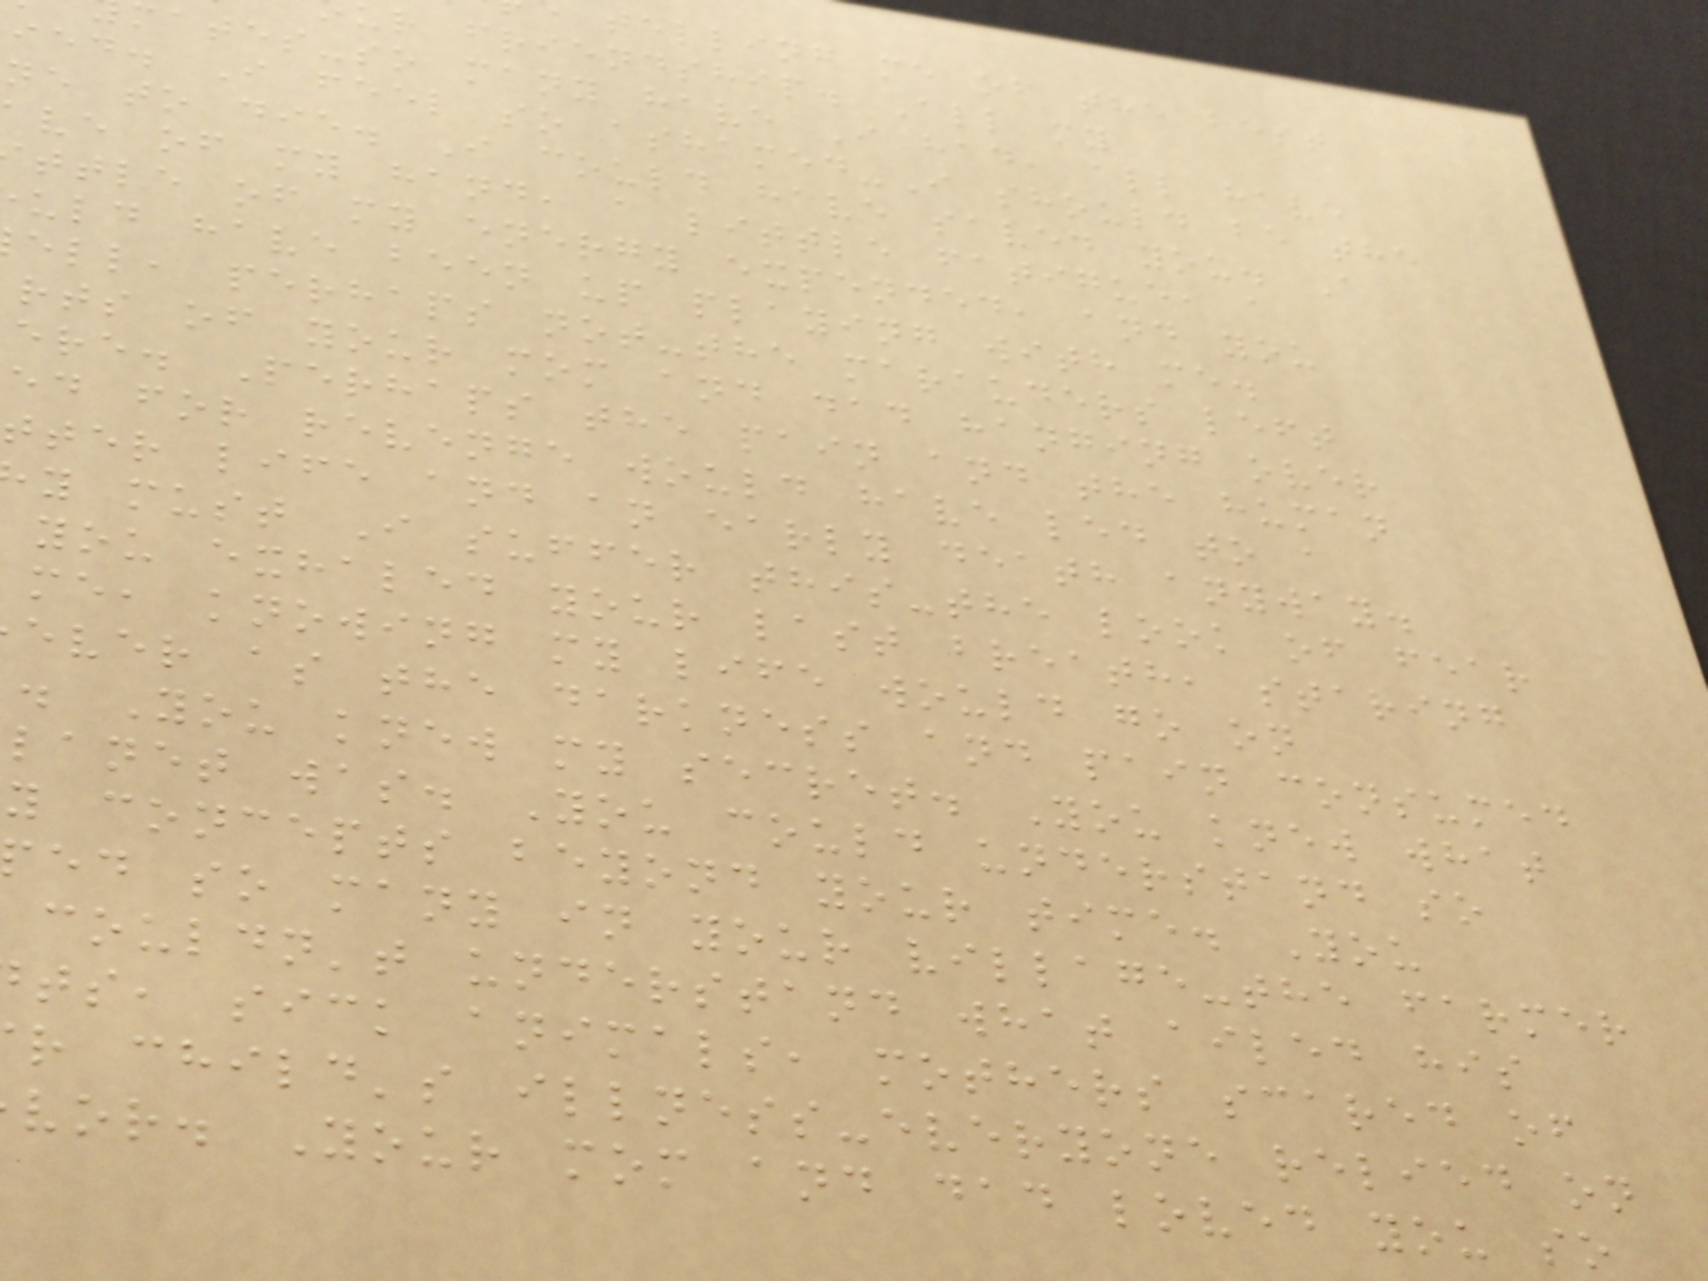telling me of the best
ur friendship. All my
ates-so many have I had, all have
ied. I feel so ashamed-I should be the
ne to die. I could have saved you. A
ve of my hand, a little fatigue, a
ttle of my energy expended, and you
uld have been up playing with me.
ell, perhaps not-the marauders left
rts of your mom and dad hanging over
ere. Perhaps the pain and the human
ed for revenge would have led to a
tter life and an early death anyway.
y must I suffer this-the look of fear
you exhaled your last breath, staring
me, knowing my life would go on
ever as the darkness and pain consumed
. You knew my secret. You knew what
lanet was. You could understand so
y concepts beyond your time. You
ed so many in your village-the farmer
couldn't understand what ailed his
ts, sick animals, mothers scared of
r child's illness-everyone relied on
vor. Your mom and dad loved you so
